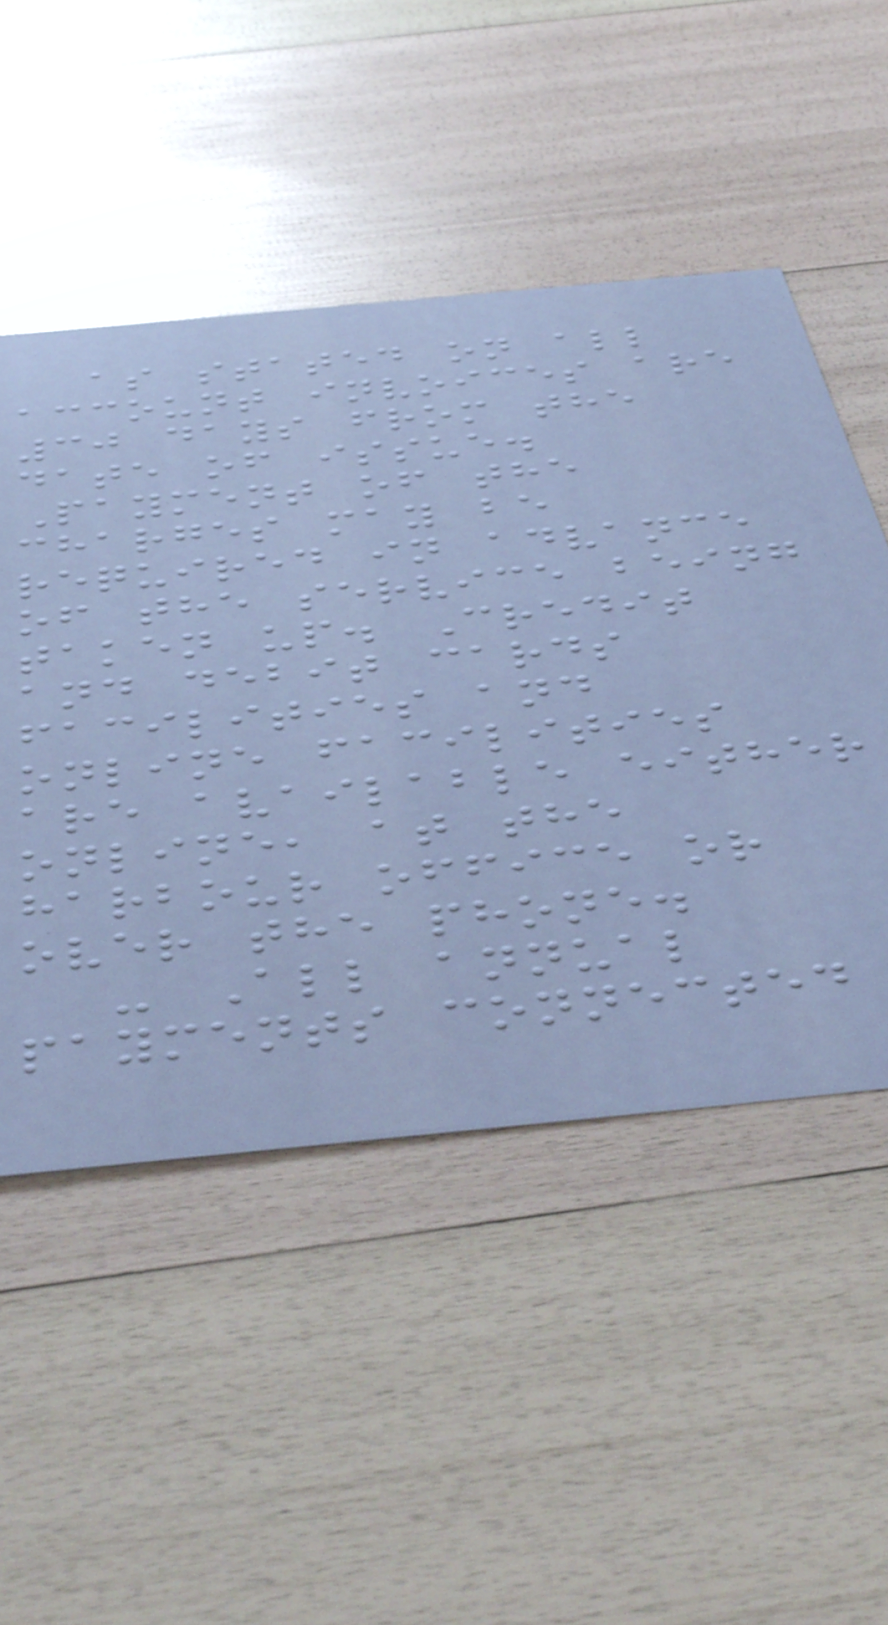as stated on all
account invoices are
30 days from the
date of issue.
Payment of the
charges may be
required in advance
of the service being
taken up. Credit
and debit cards
facilities and
online facilities
are available either
online, at the
harbour office or
over the phone.
- All annual
payments connected
